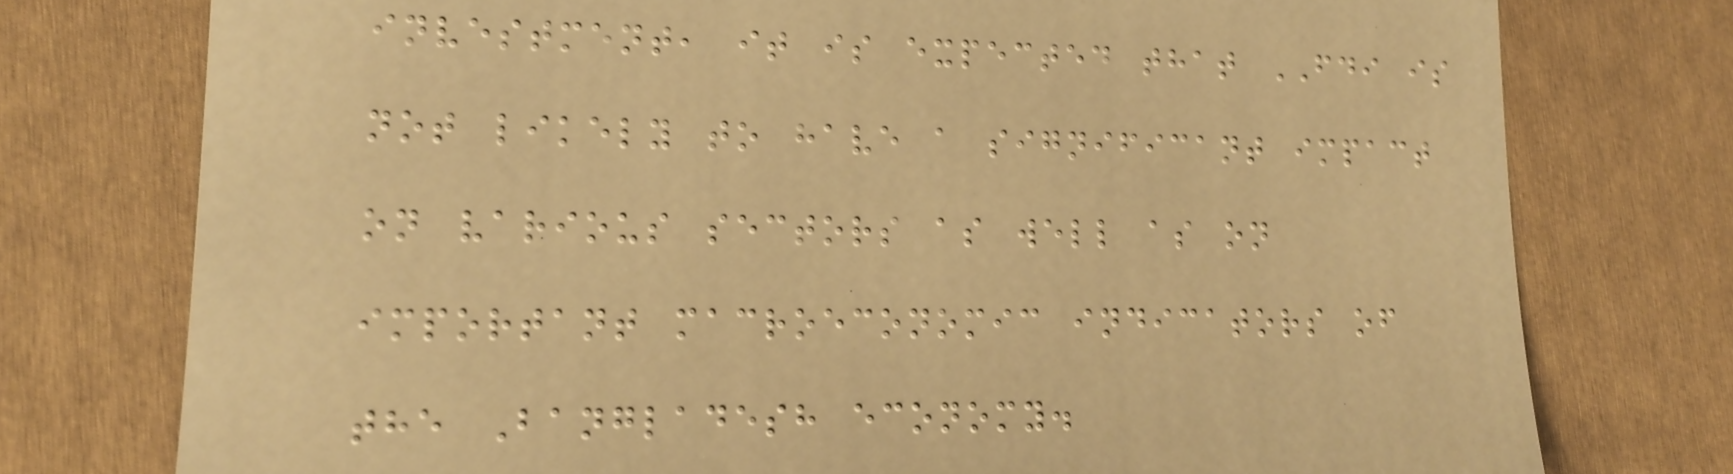investment, it is expected that FDI is
not likely to have a significant impact
on various sectors as well as on
important macroeconomic indicators of
the Bangladesh economy.
